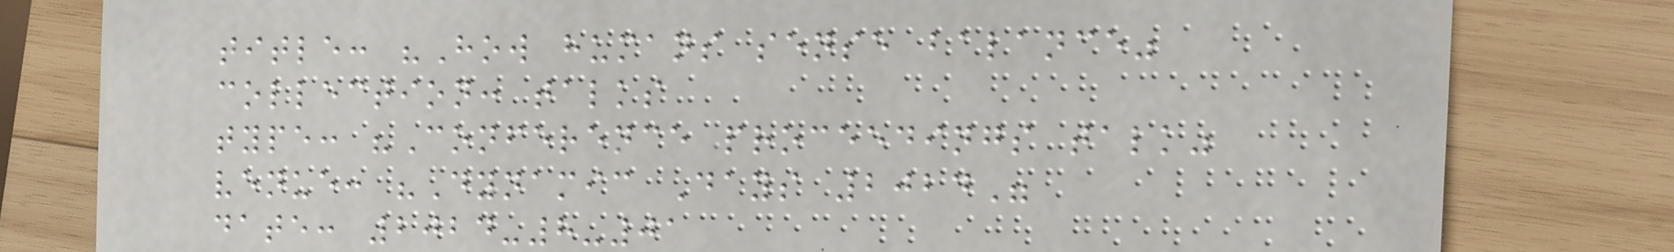title: "How humans sense balance"
collection: talks
type: "Conference proceedings talk"
venue: "Dynamic Days 2024"
date: 2024-8-01
